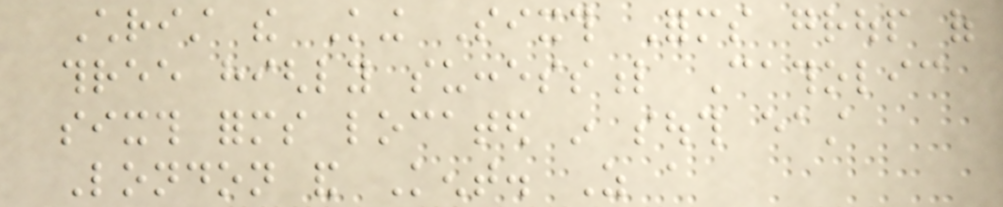Christ the King Sixth Forms group of
three highly successful Catholic
sixth forms located in south east
London and Kent. As a
